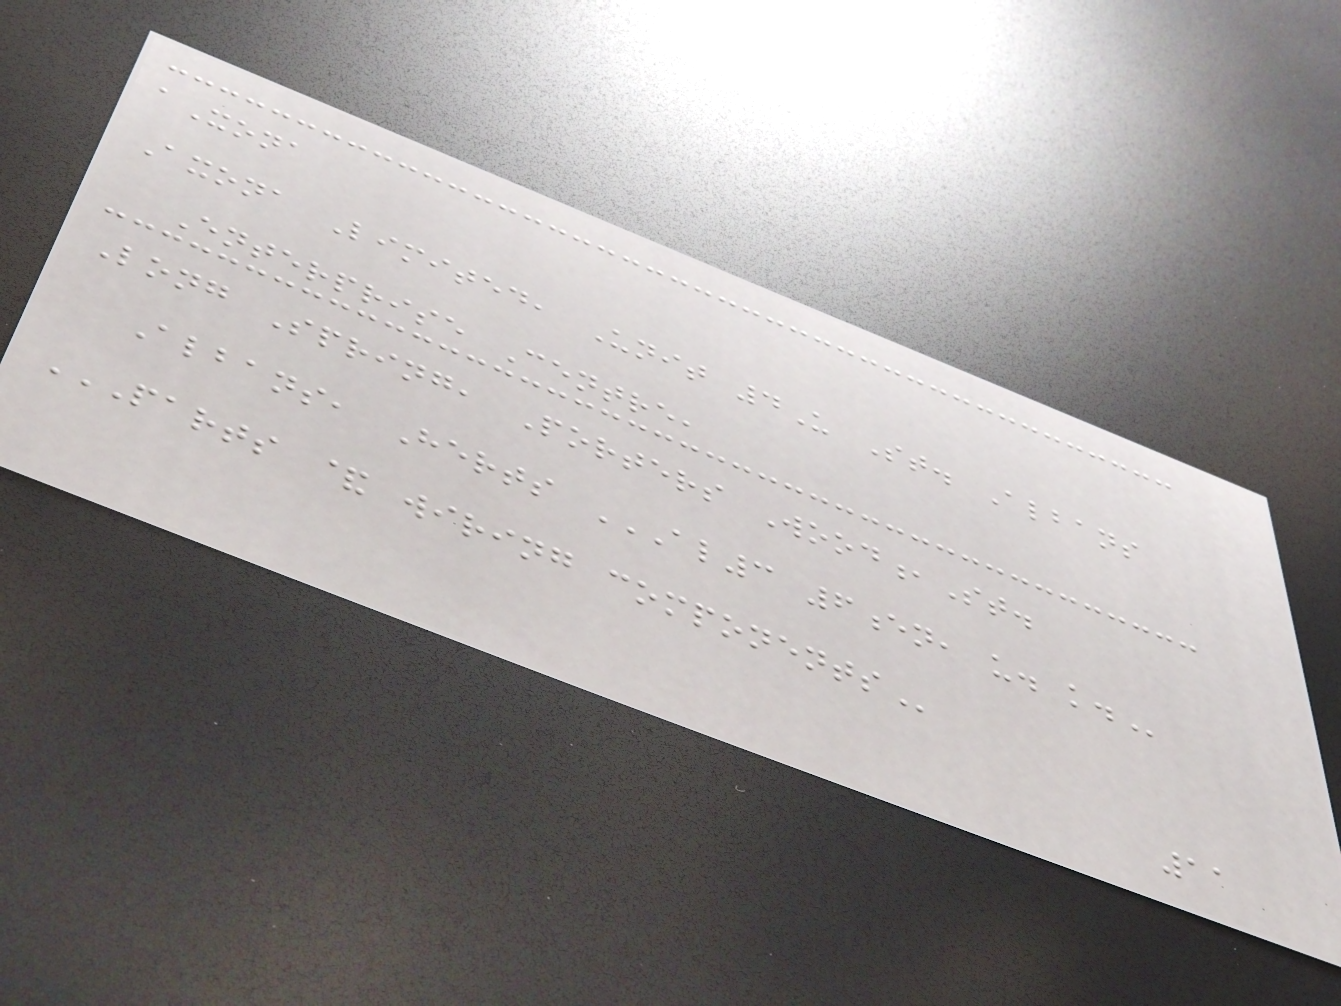aXona
Axona Limited, Unit 4U St. Albans
Enterprise Centre,
Long Spring, Porters Wood,St.
Albans, Herts AL3 6EN, U. K.
PARTS & WIRING COMPONENTS
11
